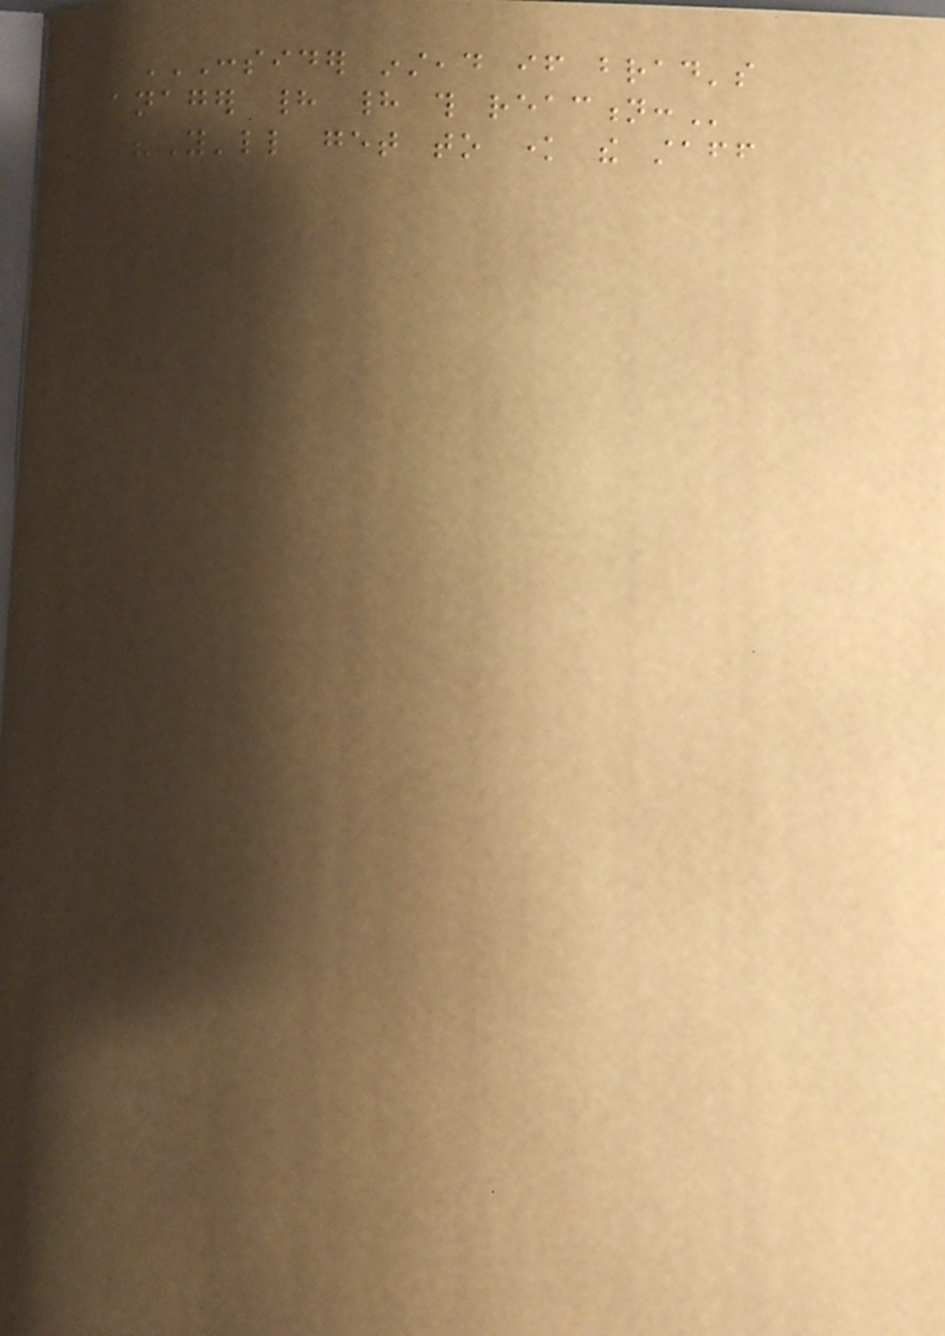CONSIDER INSTEAD IF BRAD'S
MANAGER HAD HAD THIS REACTION:
"You'll get to know the staff
